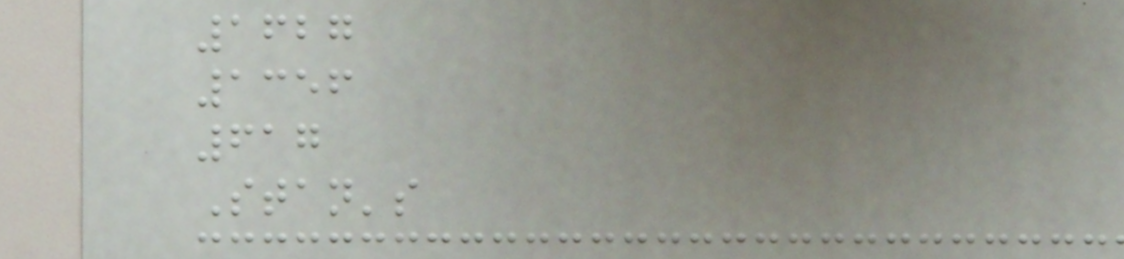1627
1356
617
Stan's
